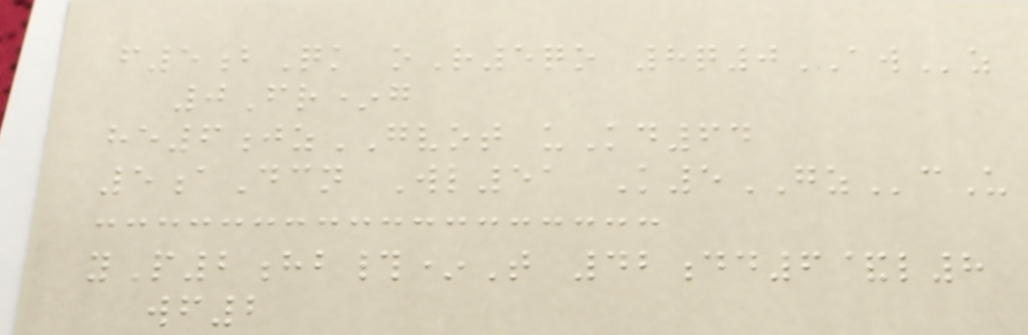f5bQk oR5qo 8q0AWz
0Fr*g
he6jzGVOT uKd64
5aDcn Wl51 K5GZcU
yP2hb#*T 42dd6&l8
wf2
